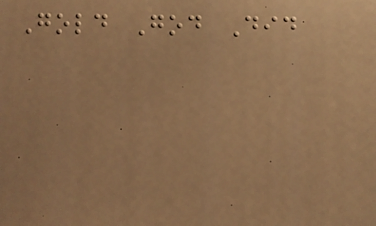Gold God Did
